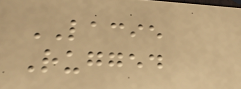LACIE
Rugged
